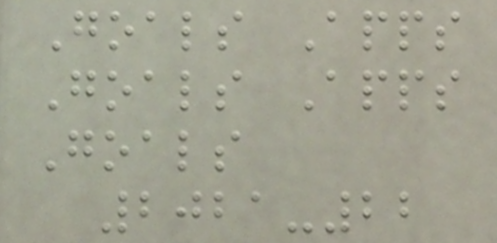Goals Apps
Goals Apps
Goals
2021-22
